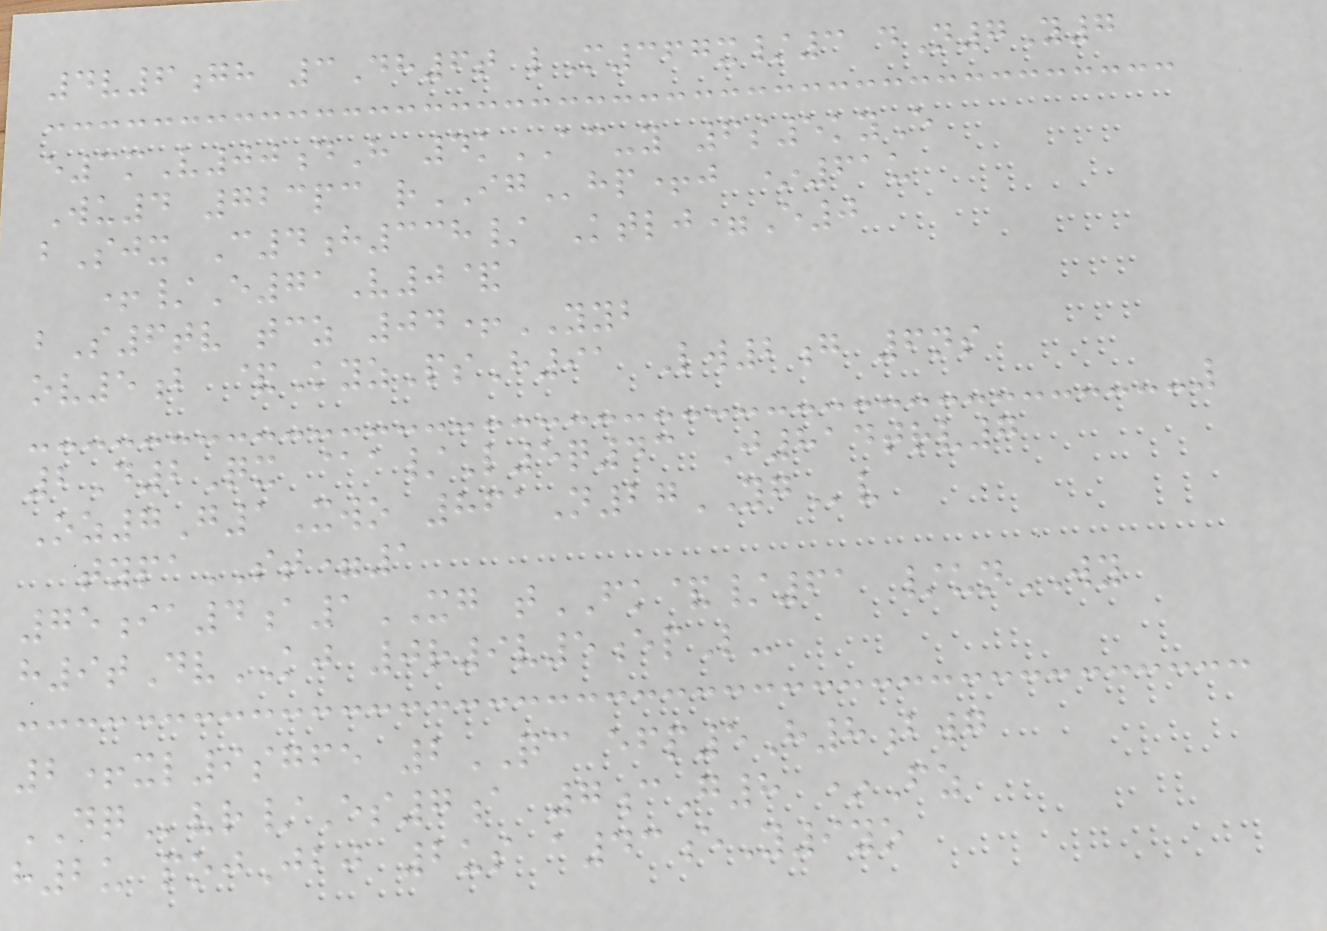4v6gh 3Dh6t lM367x/3 dN7Y7
e3mV00dH 4kAC-y 6s5kyE
Wu4 723pc rIGhp+j *61u
bSjx C4h338/ Ktlj=E0
+/E71V0&
bS6tv tcz 04+YYB
ov5b &KyzPsH91 Lw2g 6ns
2D2Qx @a/L5q43 J814trv7
Oz7G1Xwo 861N27YGv
typaST=1
75ia4a1XG tFK&/61 /unWY
h9tDvKJ 0r9v5epL-
2+xl9sgfe 2QC efp5H8bwg
DQvr/Es7a 7cG8 *Fz
h2u pojJbj 2us a43eY9yo
